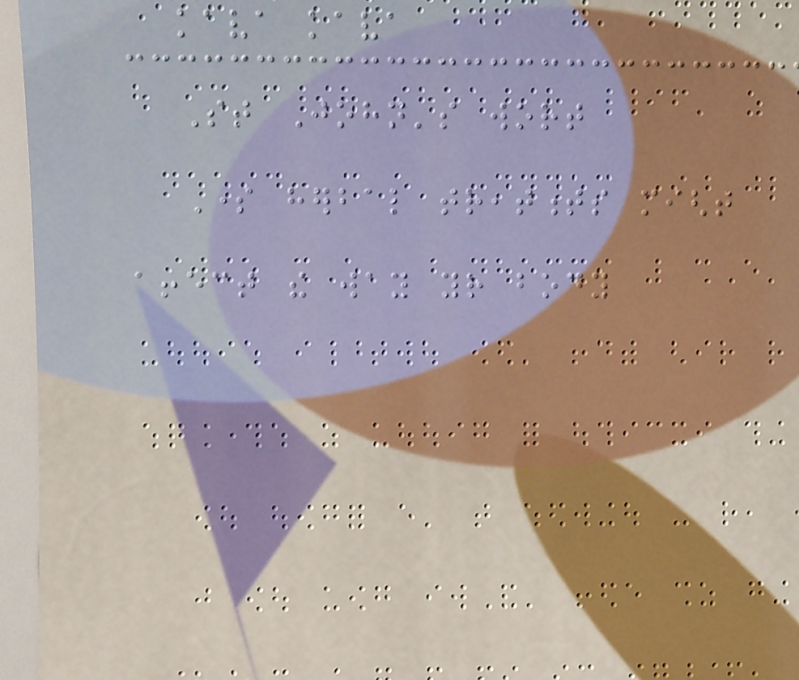kava kava
St John's wort
Some herbal treatments might
affect the way your body
